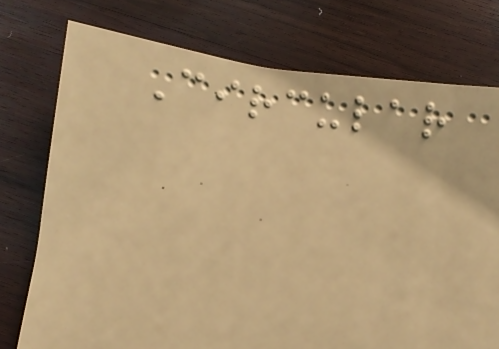Circular
